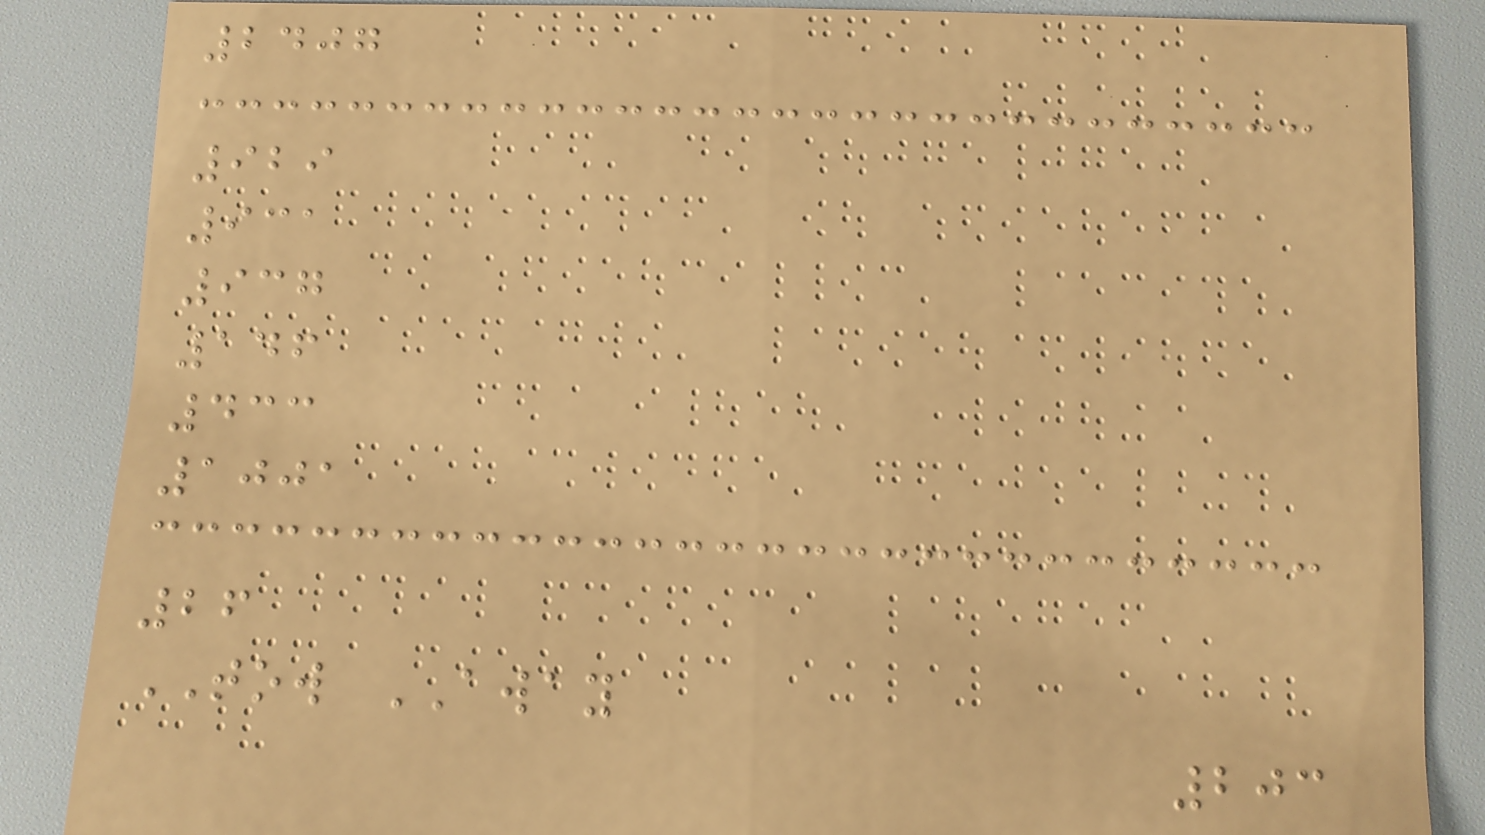2407
929
931
937
146
433
1001
26
TOW AWAY
203
